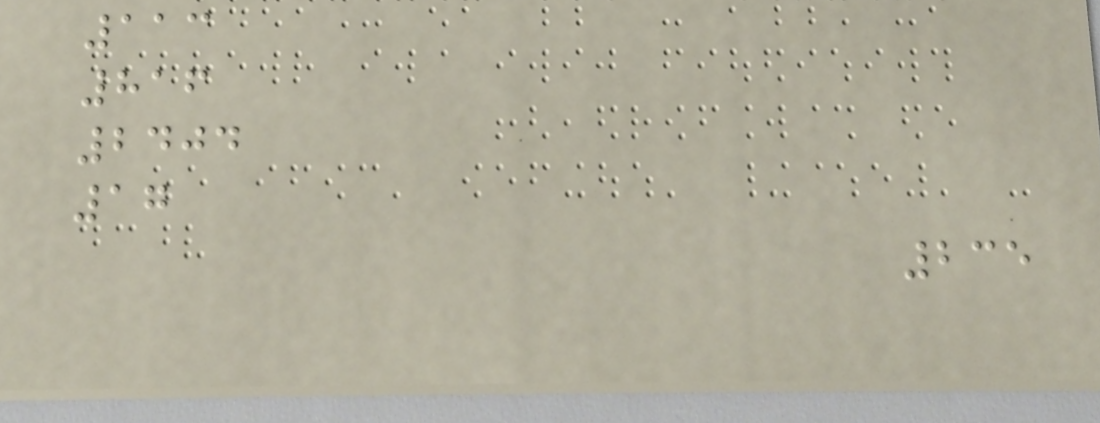113
816
2404
17
235
